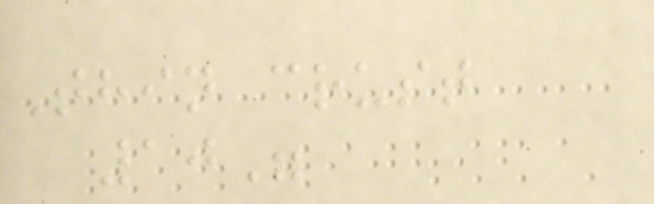Thin crust
10"
